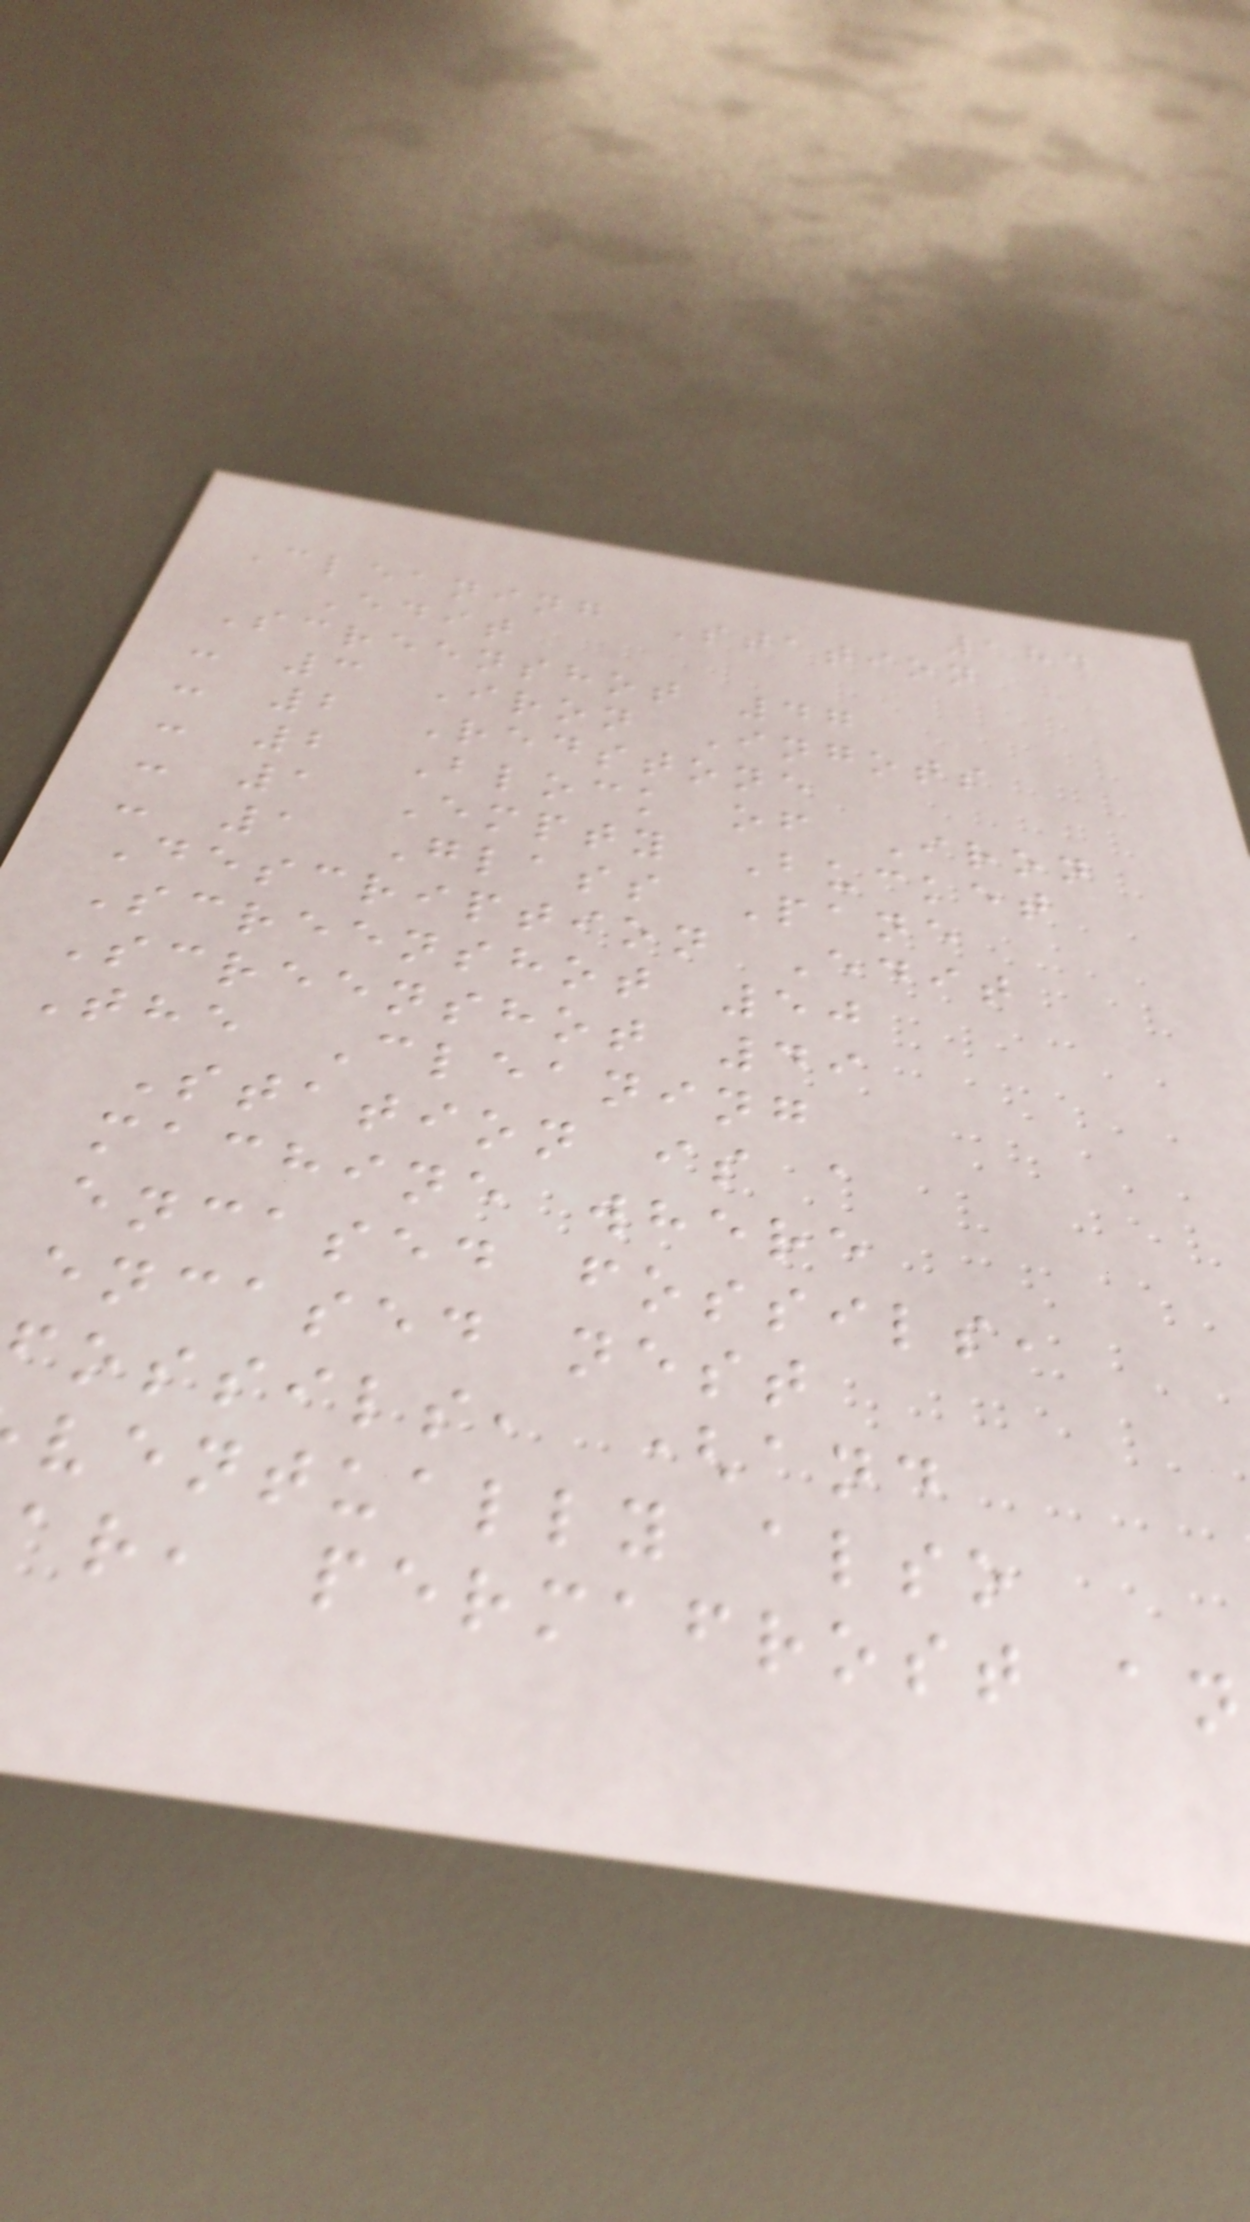184
Cleaning Station
Edit
Screenshot 47
- 3 Iron Ingots
- 2 Redstone
- 2 Block of Iron
- 1 Empty Bucket
- 1 Glass Pane
Description Edit
Screenshot 50
Screenshot 49
The Cleaning
Station is a
machine where
encased fossils,
encased nest
fossils, (and
ventually also
ar, permafrost an
